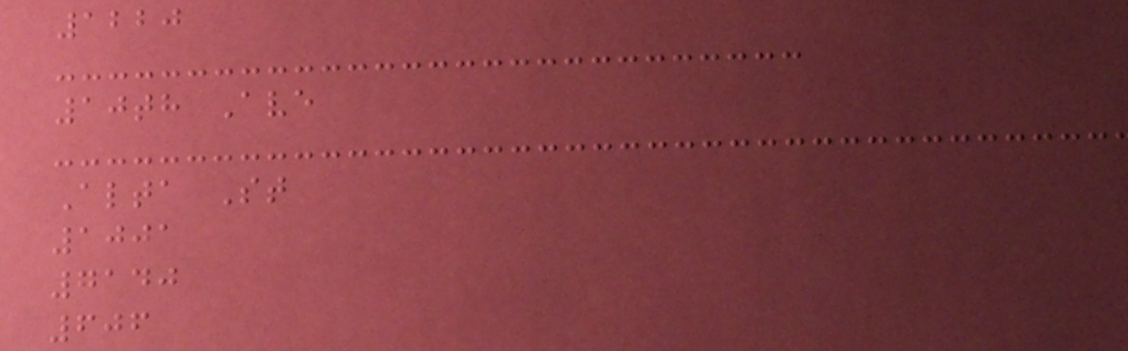1220
10th Ave
Alta St
1001
7140
606
